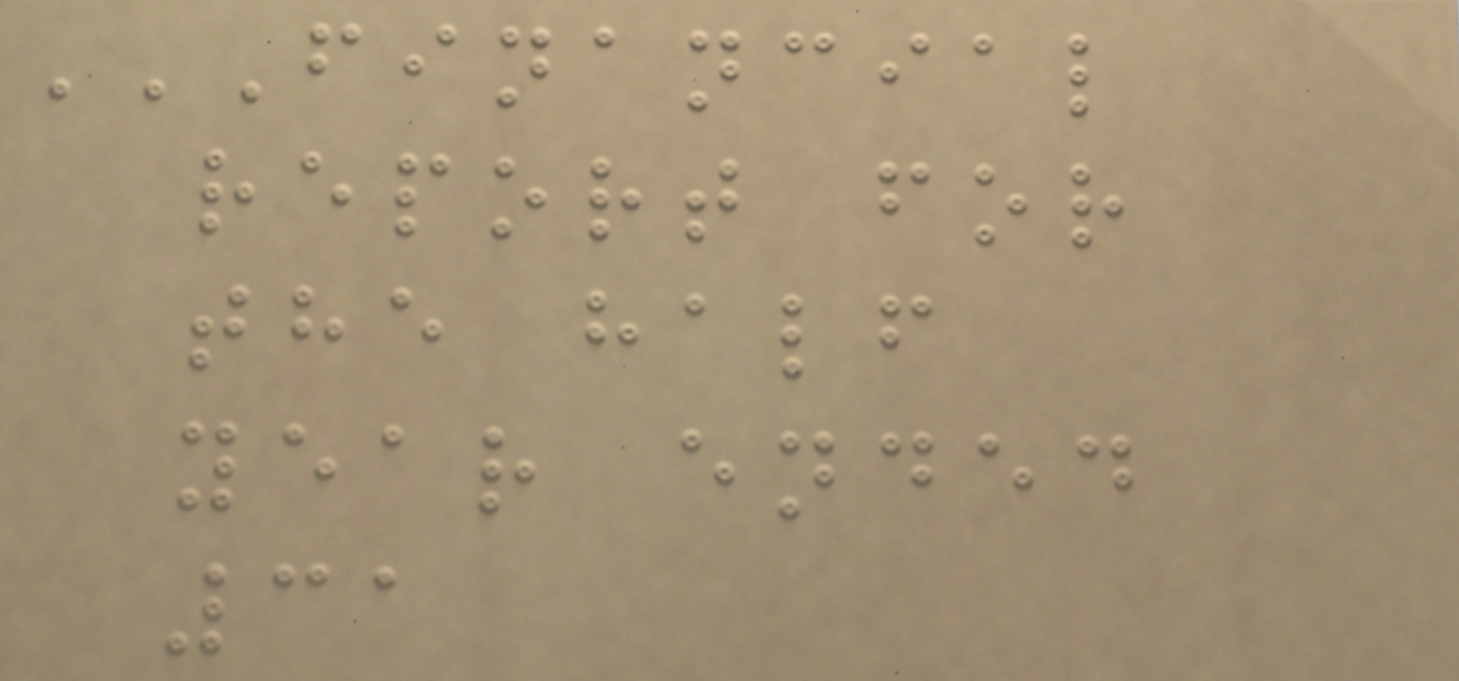FINANCIAL
REPORT FOR
THE HALF
YEAR ENDED
31
